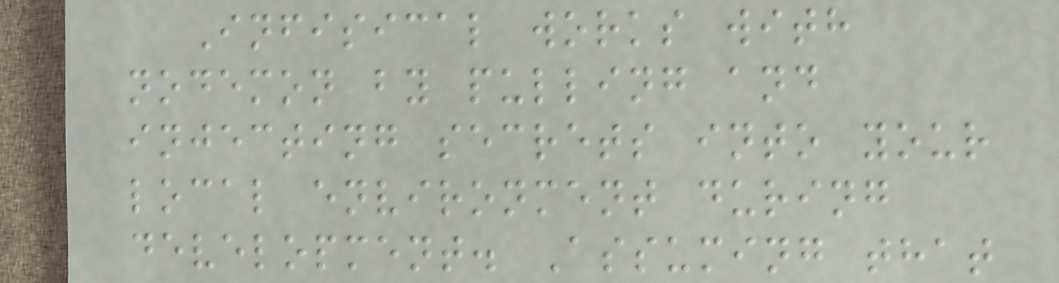Infisical works with
nodemon by pulling and
injecting secrets into your
local environment during
development. Assuming that
